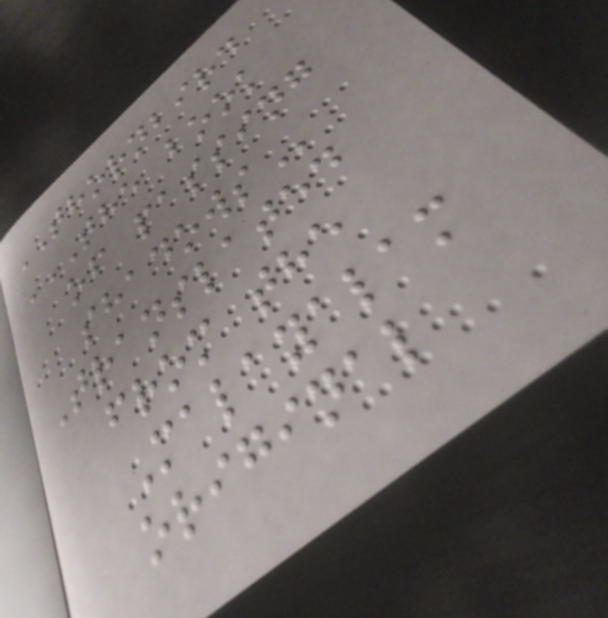THORNBIRD
THE BOOK
OF PASSING
SHADOWS
Translated
from the
Malayalam
original
